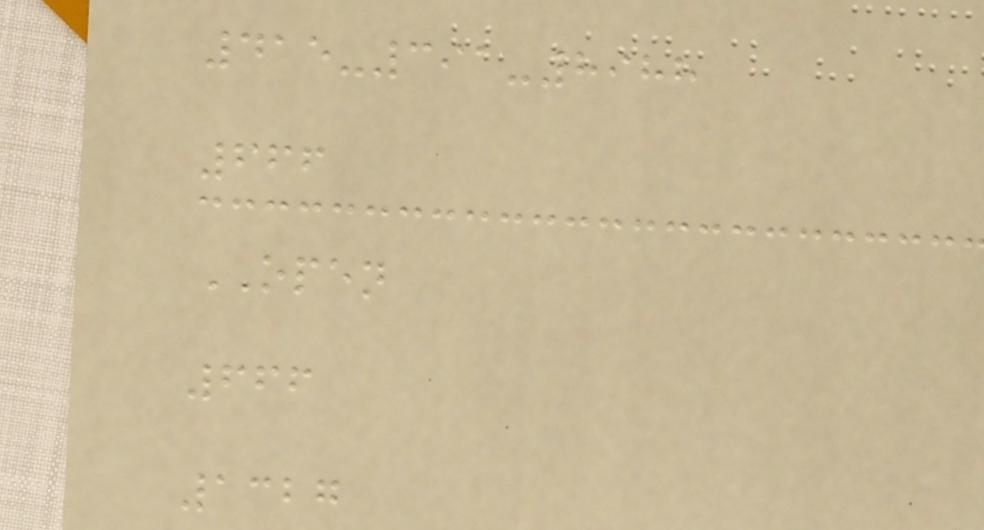415-391-8988
666
OPEN
666
1327
